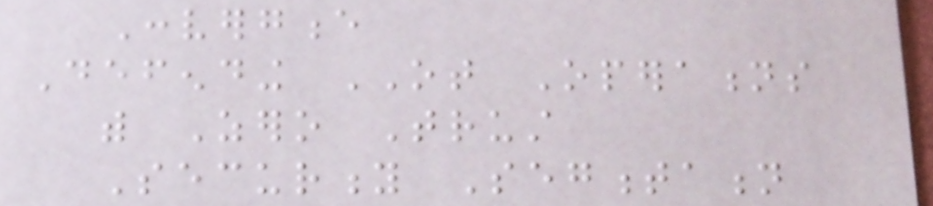Convergence
Defending OT Operations
with Zero Trust
Security Segmentation
